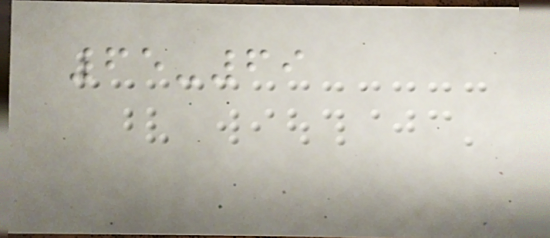65-69
